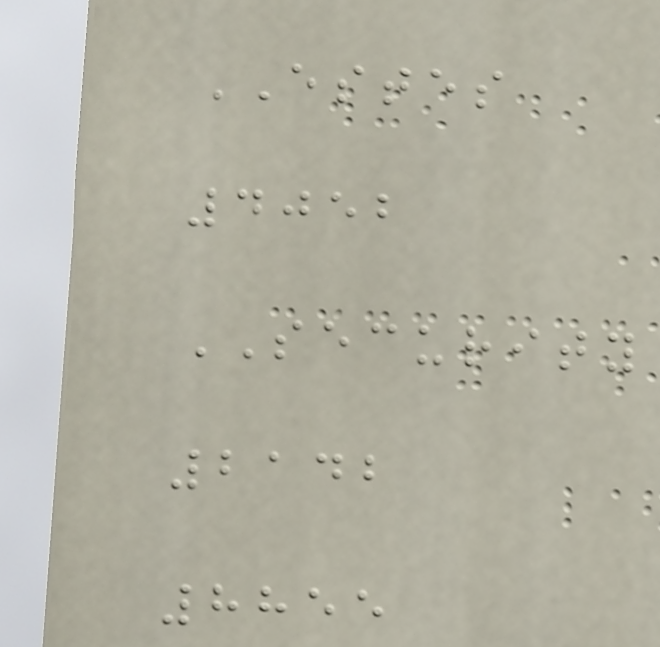ESTES
4052
SECURITY
2142
8855
